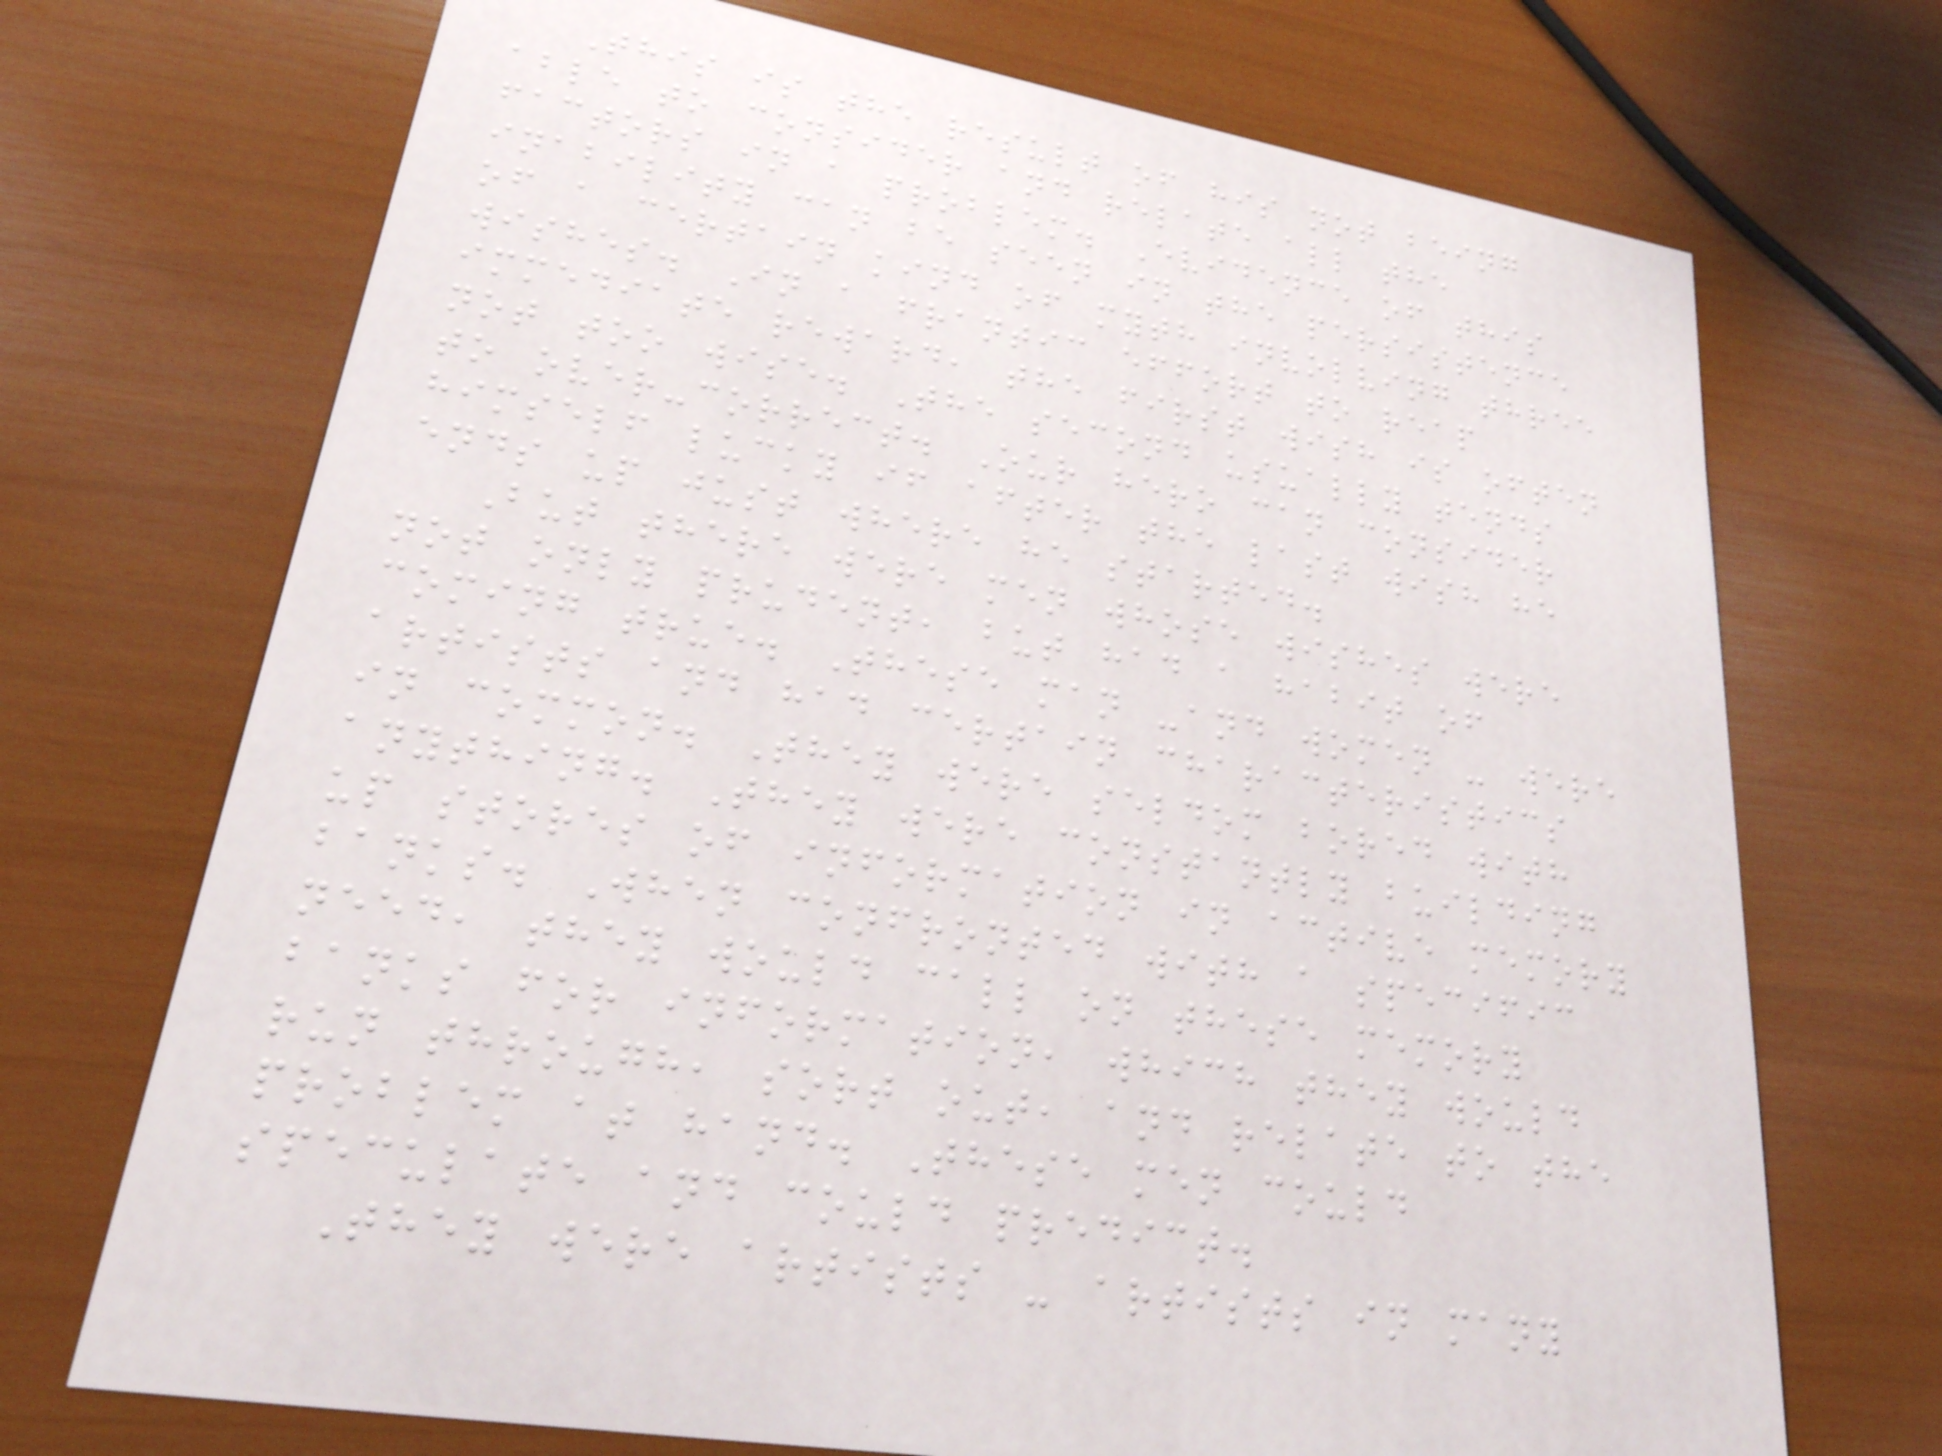This is the result of his not being
able to consider and relate all the
factors in a problem. Evidence of this
inability can be seen in the persistence
of a certain kind of myth involving three
wishes. In a frantic effort to reap
immediate reward, the first wish is often
not too wise. The second usually tends
to over-correct. Our hero can consider
himself lucky if after the last wish he
ends up just where he started.
But there were men whose wishes were
not only prudent, but had a habit of
coming true. These man -and women - were
artists and had certain characteristics
in common. They were seldom bored with
anything. They were constantly building
up stores of information in active memory
banks. When confronted with a specific
need, they would call on these memory
banks for information, which they would
run through, sort out, and relate to the
problem at hand. These men could
speculate and could predict.
They were artists - artists in many
